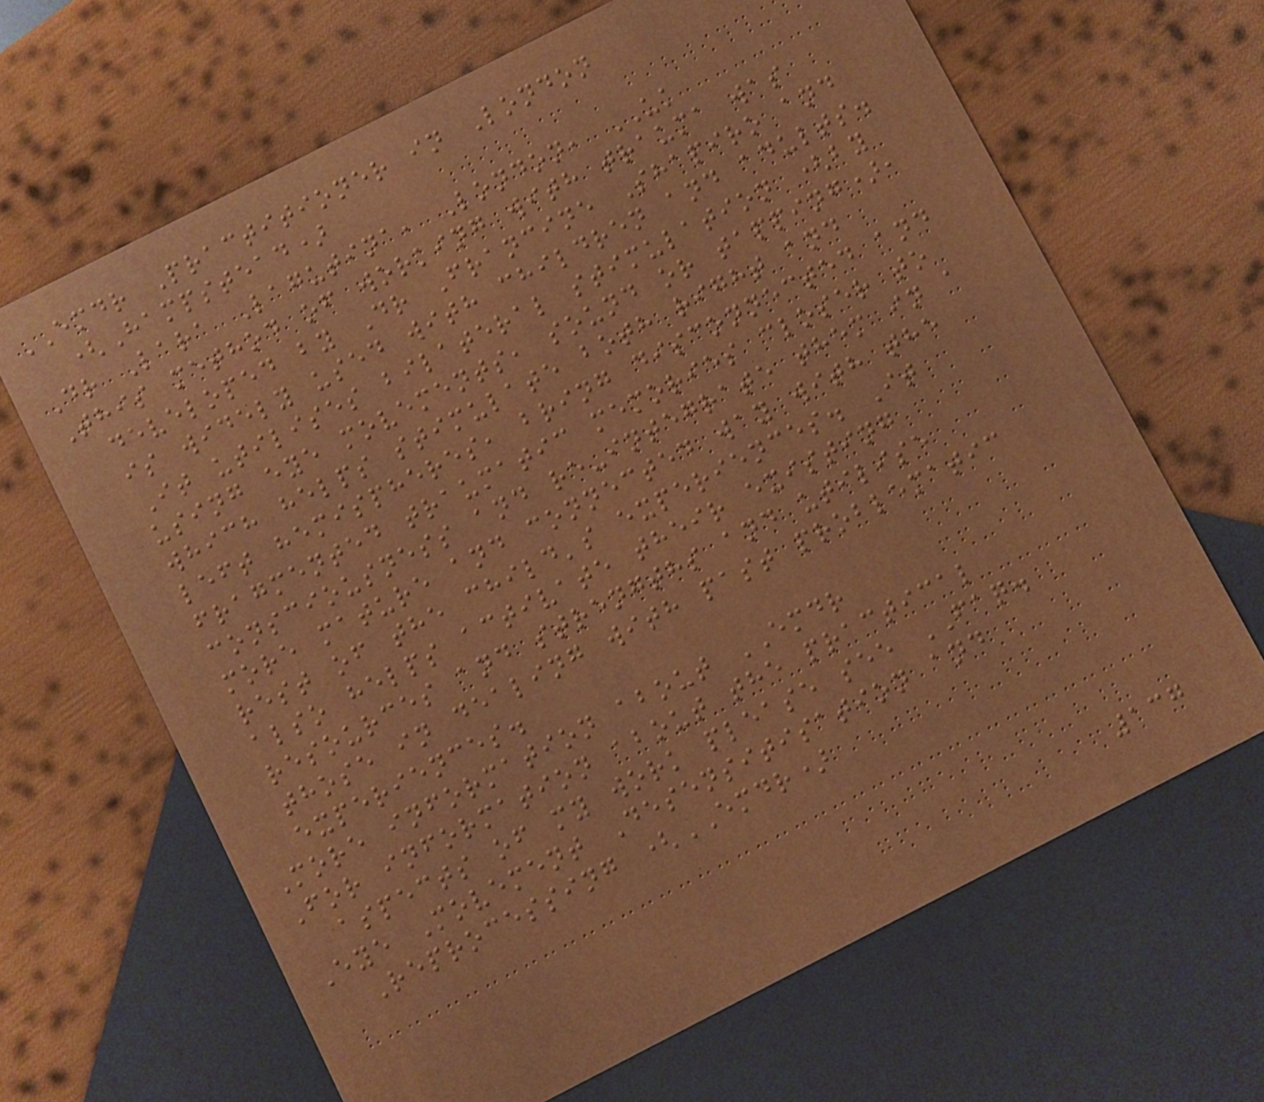EMDR Practitioner in London
(Hampstead)
Dr Lara Lagutina, London, UK
This method of working with trauma was
developed by Dr Francine Shapiro and
is widely used with children and adults.
It utilises bilateral stimulation (by
using eye movements, sound or tapping),
which helps stimulate both right and
left hemispheres, bring disconnected and
fragmented traumatic memories closer to
consciousness and re-integrate them in a
more mature and connected way with the
rest of the child's experiences. It
also helps activate their existing
resources and strengths and utilise
those in dealing with past problematic
experiences.
More information about EMDR
For information about the practical
aspects of my work please see FAQ.
Eye Movement Desensitisation and
Reprocessing (EMDR)
137
